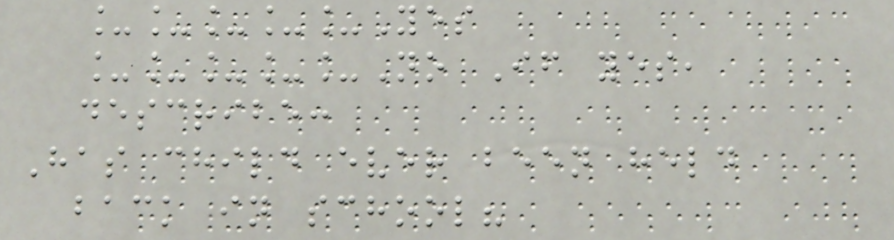_____Yes
_____No If yes,
describe:
Has child ever been held
back in school?
